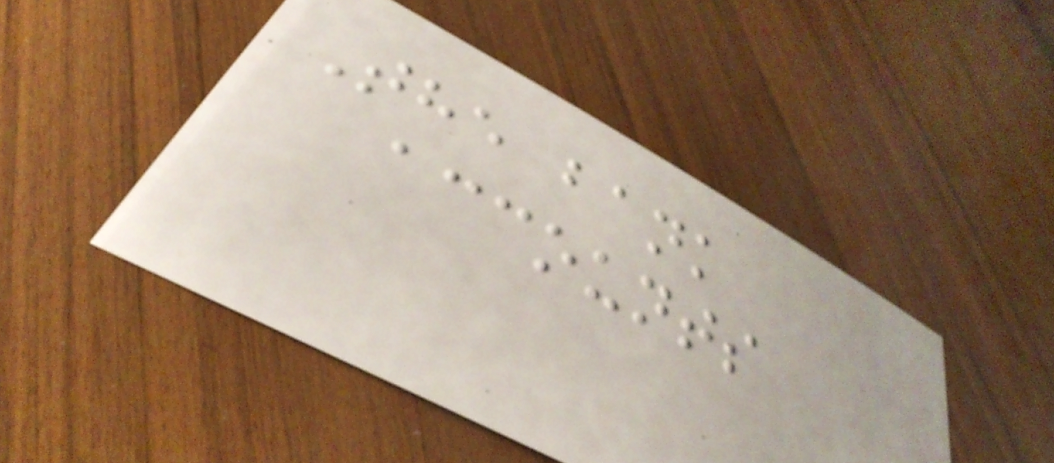The bank
accounts
